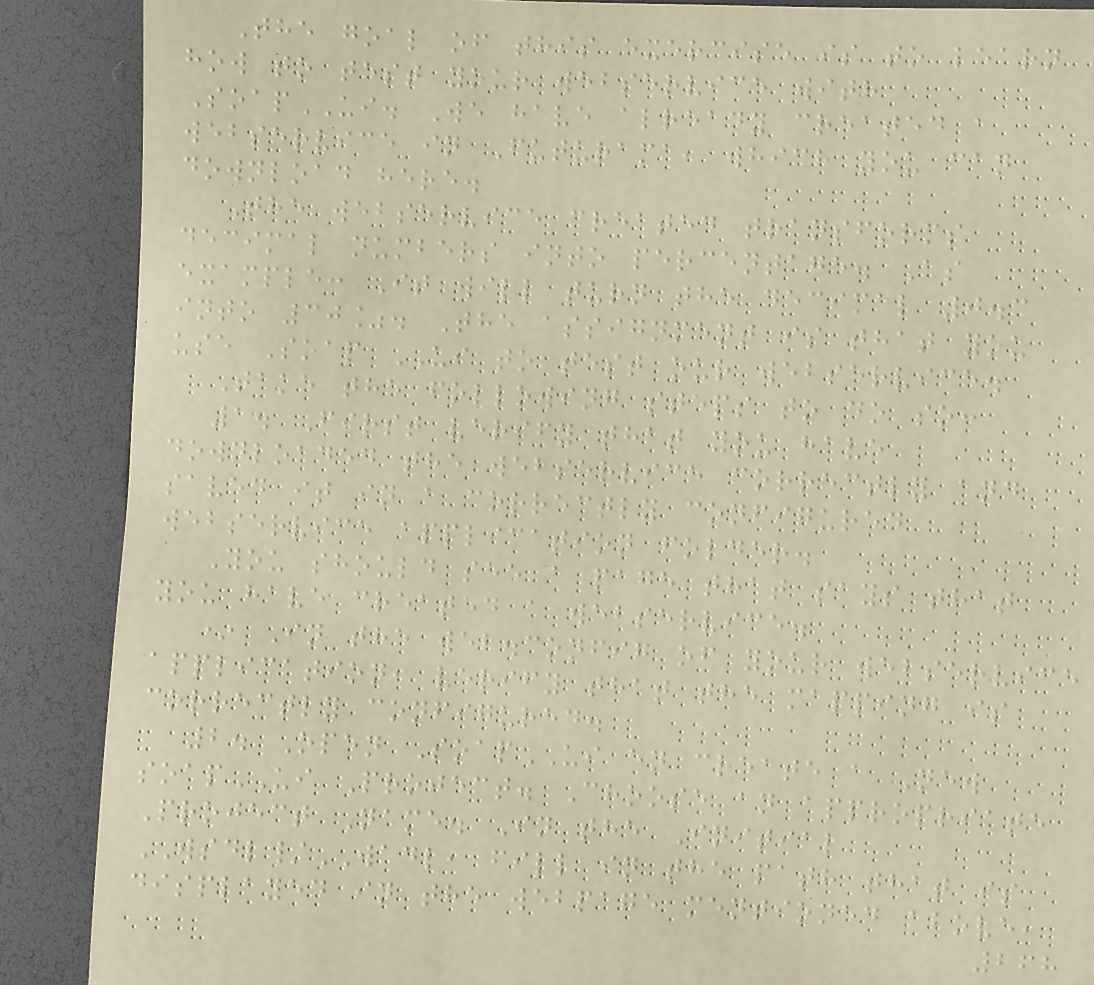The goal of this exercise is to learn
how to test your webservice with
SoapUI. We have already created a
webservice in Futurama, which you can
download here.
The webservice created transforms
decimal numbers into percentage. As
example: It will turn the decimal 0.3
into 30%. The assignment is that you
use Soap UI to test our webservice.
Take the following steps to do so:
1. First verify that you have
downloaded the webservice correctly and
saved it in a correctly configured
webservice application folder.
You should see a page that says that
you have created a webservice.
* In the web.config of your webservice
application, verify that the mapping is
correctly configured.
2. Open SoapUI en create a New
soapUI Project. Choose an appropriate
Project Name. In the Initial
WSDL/WADL, fill in the path that is
displayed in the webpage mentioned above,
268
